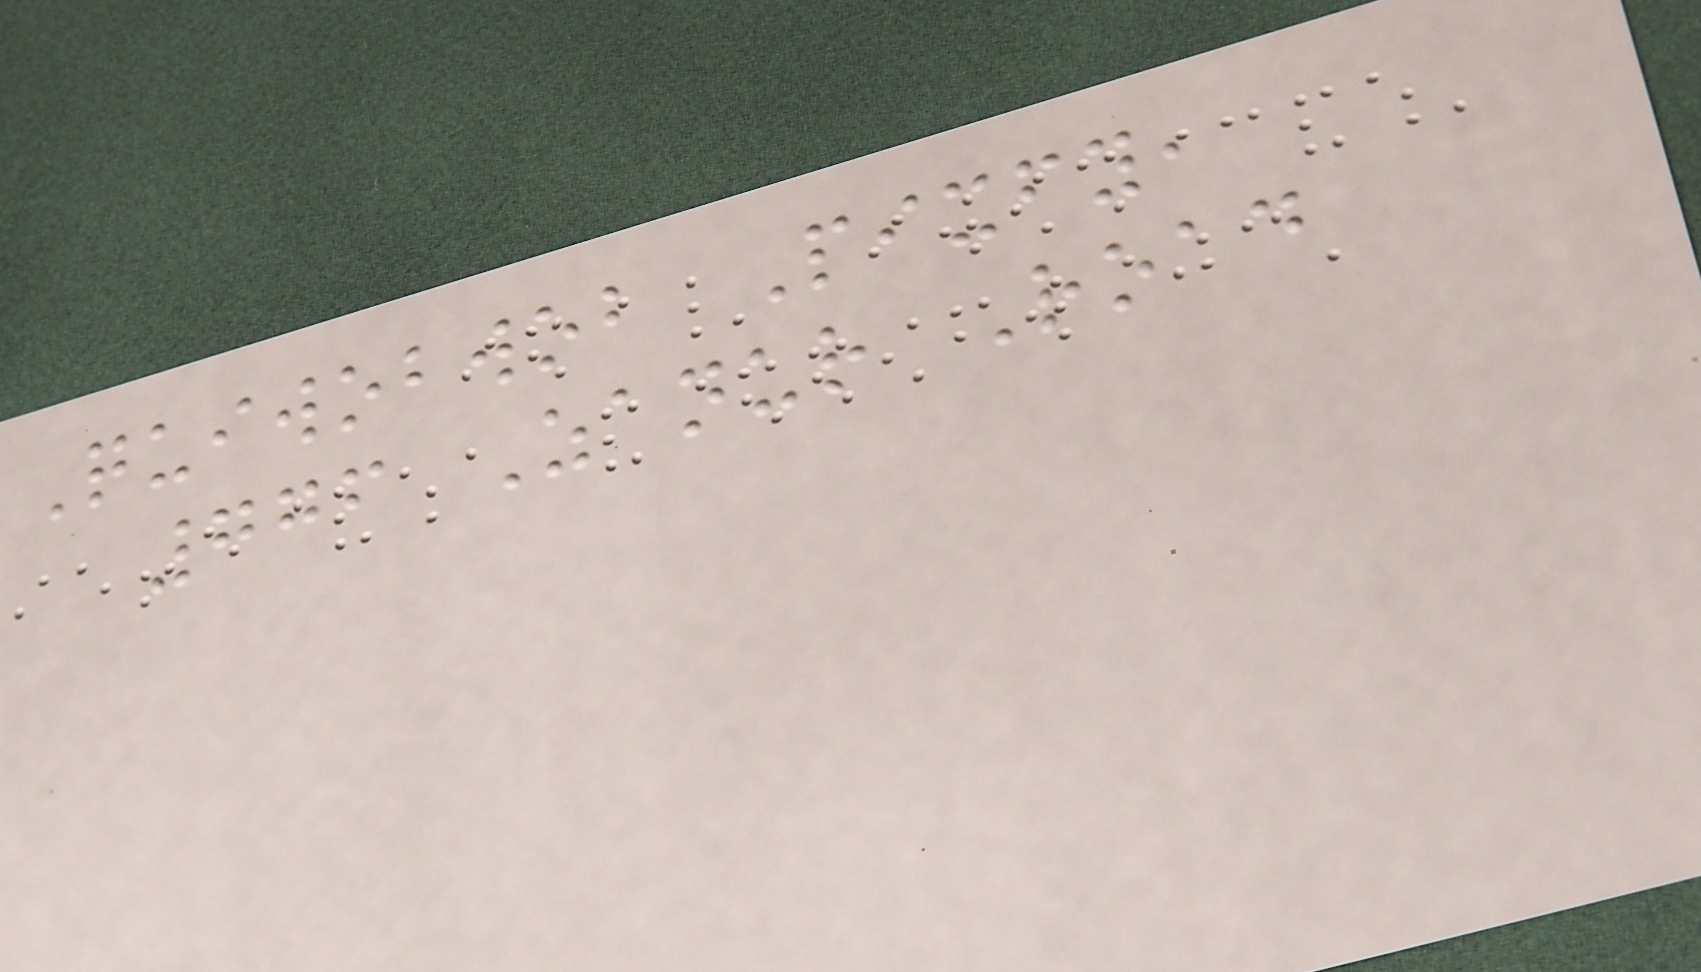Quiwobwob Pixfy,
776 Zanur Road
